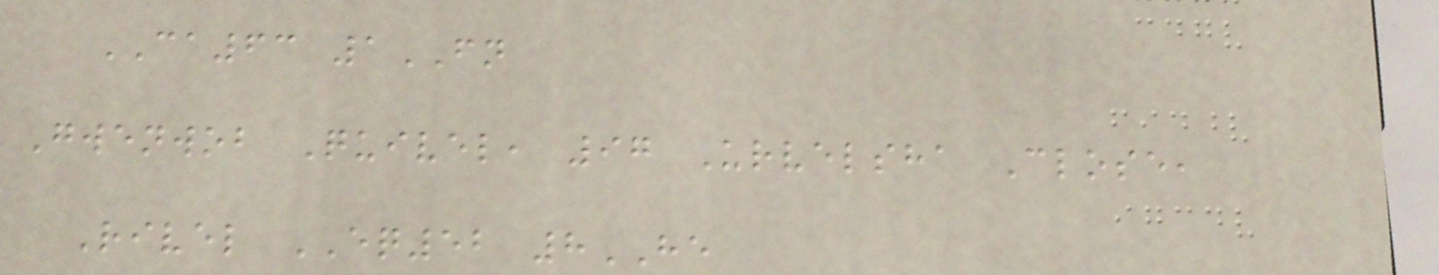CA63 1FN
Gwenwob Quivel, 97 Urvelsha Close,
Rivel EQ52 8HE
